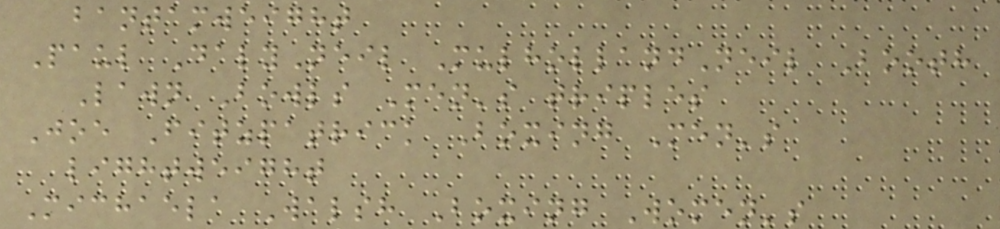bantamweight
Paul DalyNeil MulhollandNeil Booth
Lawn Bowls Men's triples
Joe Fitzpatrick Boxing Men's
lightweight
Michaela Walsh Boxing Women's
